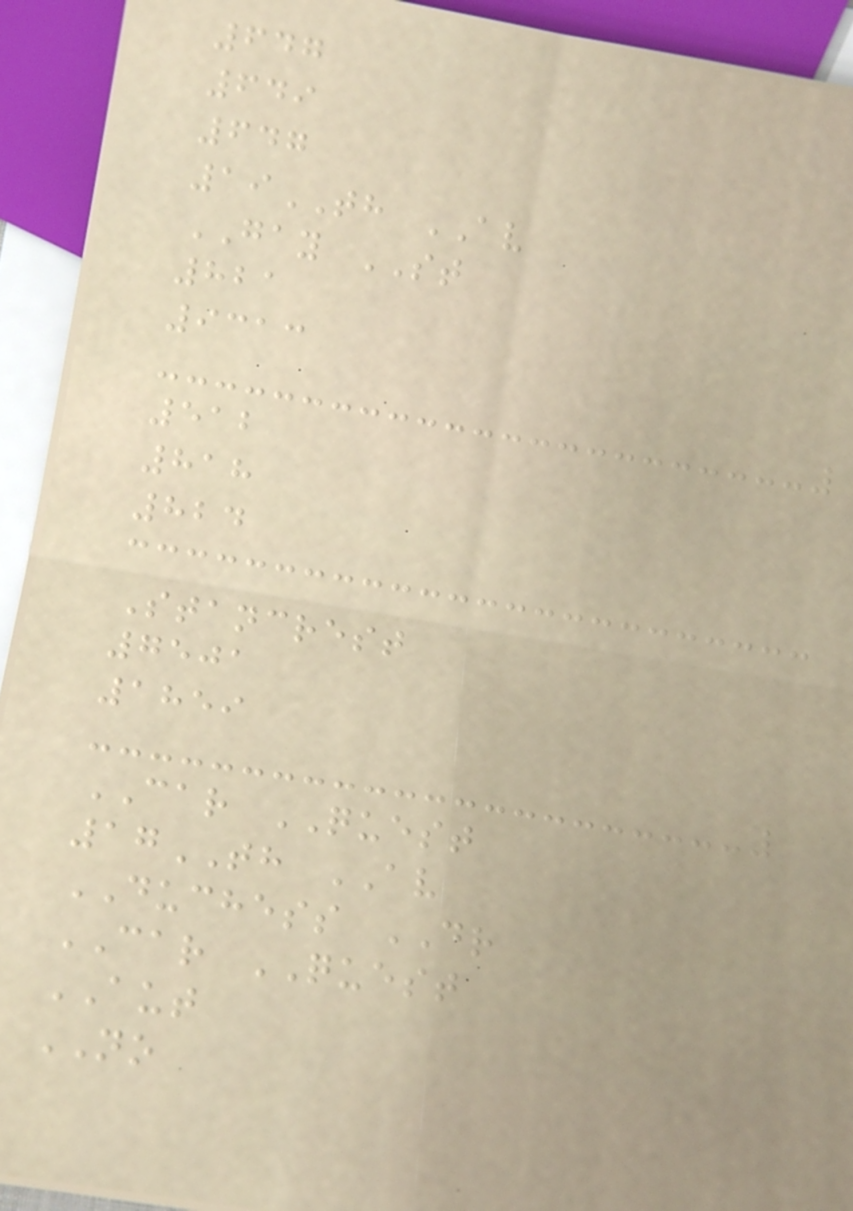647
649
647
19TH AV
GAY ST
821
9313
512
818
824
Stancrest
7501
1859
CAR QUEST
17TH AV
DUCHESS DR
CAR QUEST
AUT
NO
